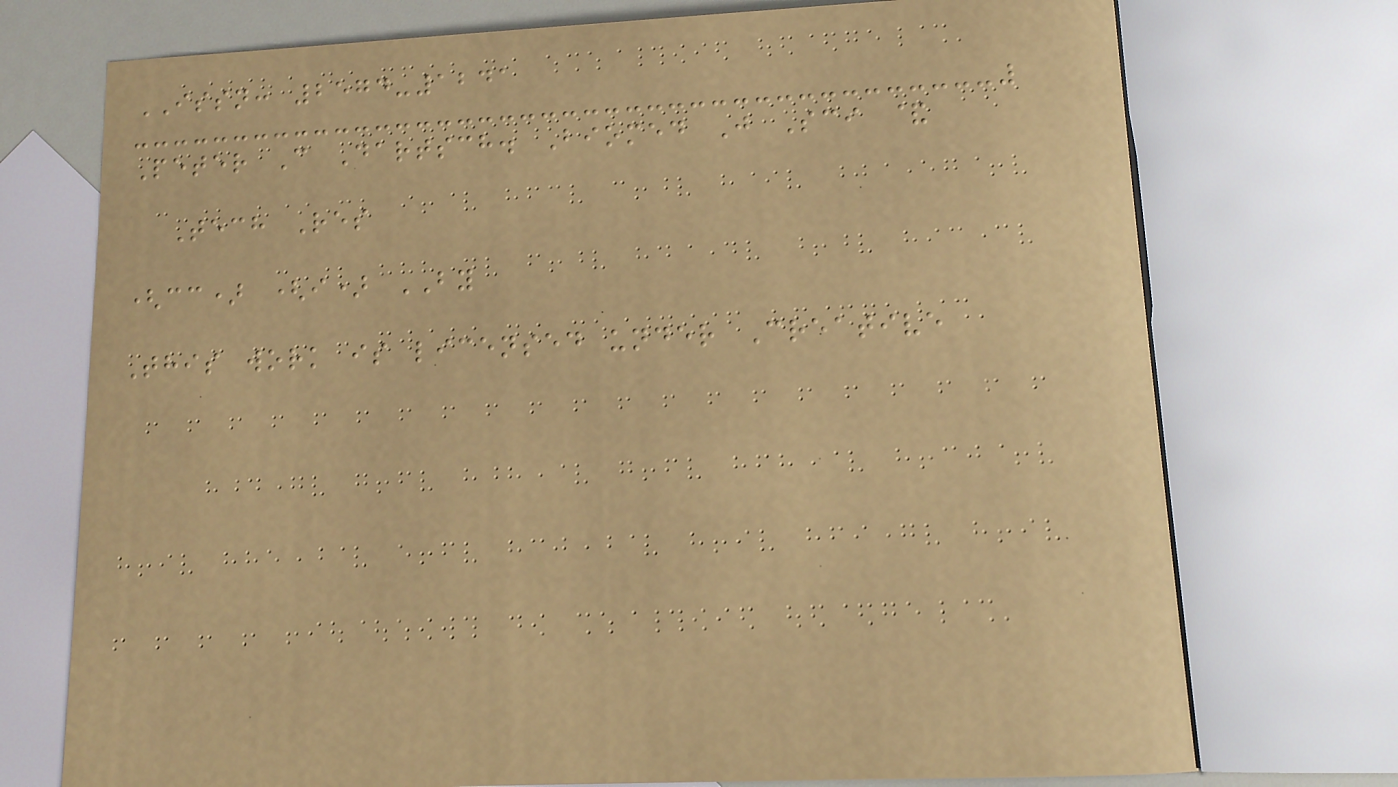ISSN: 2574-1241
Peter C Dartsch. Biomed J Sci &
Tech Res
(cc) (i) BY
This work is licensed under Creative
